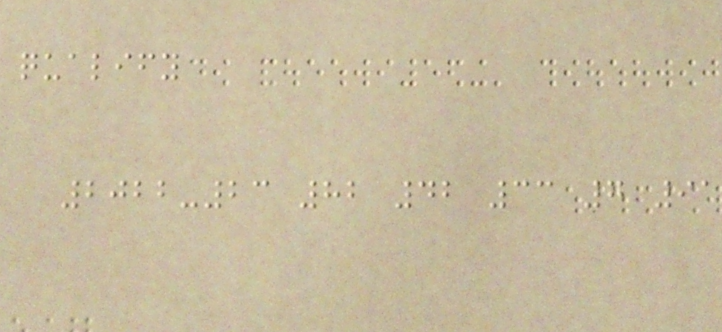qualify
2022-23 82 42 33 7 91
